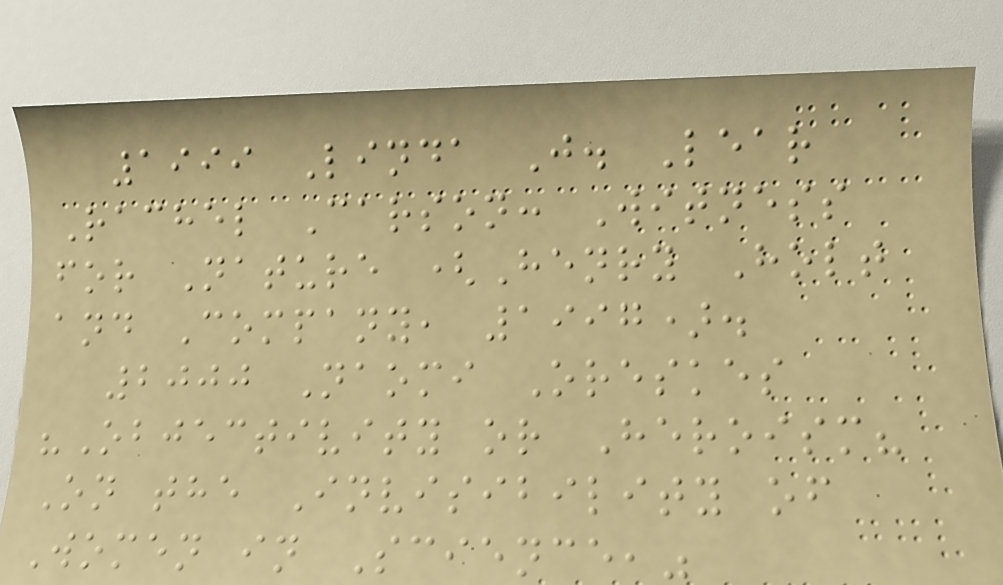1999 Linda J. Lear
Rachel Carson: Witness
for Nature (Henry Holt
and Company, 1997).
2000 Naomi Oreskes
"Objectivity or Heroism?
On the Invisibility of
Women in Science,"
